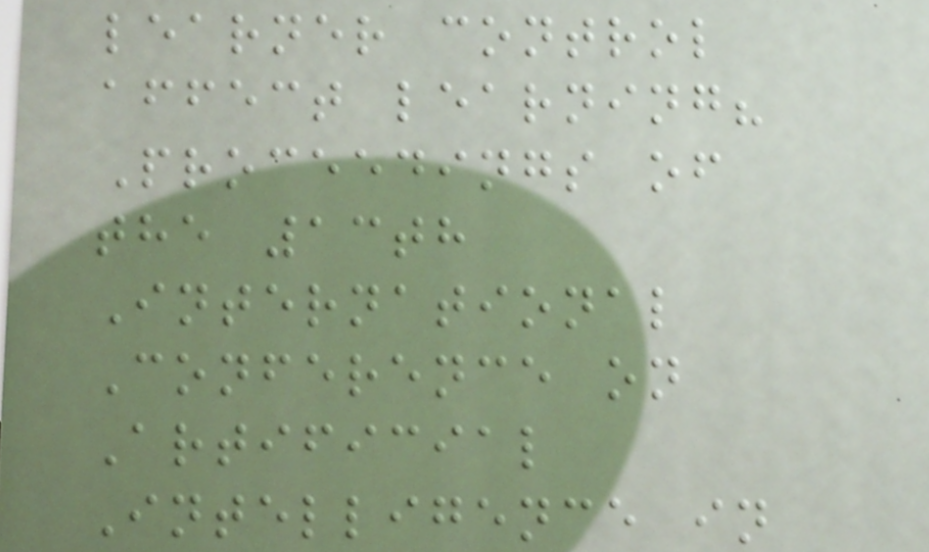learner control
affect learning?
Proceedings of
the 13th
International
Conference on
Artificial
Intelligence in
